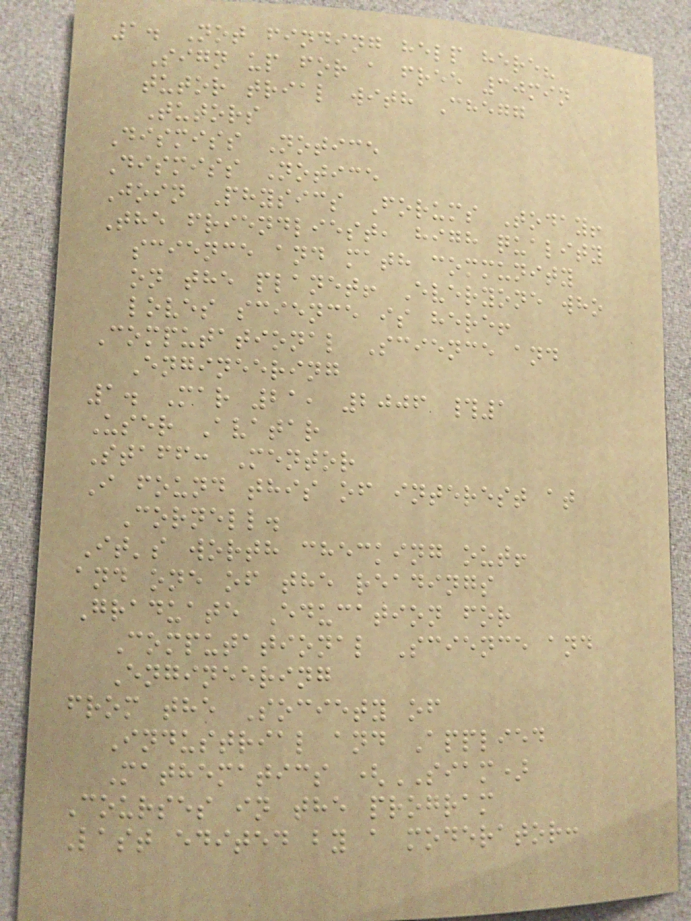1. Not finding help here?
Sign up for a free 30min
tutor trial with Chegg
Tutors
Dismiss Notice
Dismiss Notice
Join Physics Forums Today!
The friendliest, high quality
science and math community
on the planet! Everyone who
loves science is here!
Computational Science and
Engineering
1. Mar 21, 2006 #1
User Avatar
Staff: Mentor
I found this of interest at
Cornell.
It's worth checking out!
and one of the readings
Graduate Education for
Computational Science and
Engineering
from the Society of
Industrial and Applied
Mathematics (SIAM)
Courses in the program
Last edited by a moderator:
